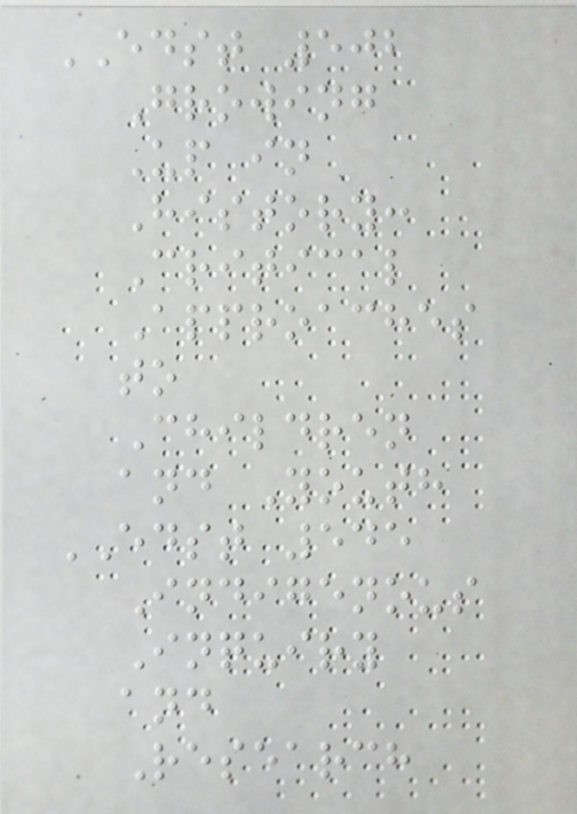EDST 502
Growing
Up in
History:
Critical
Approaches
to
Children
and Youth
EDST 545
Indigenous
Inquiry
and
Research
